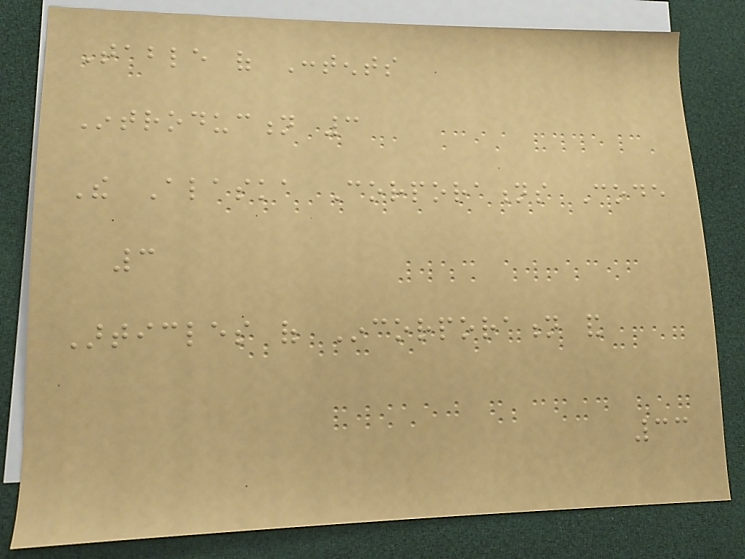Table of Contents
Introduction 3
The Alaska Corporations Code
3
Articles of Incorporation and
33
